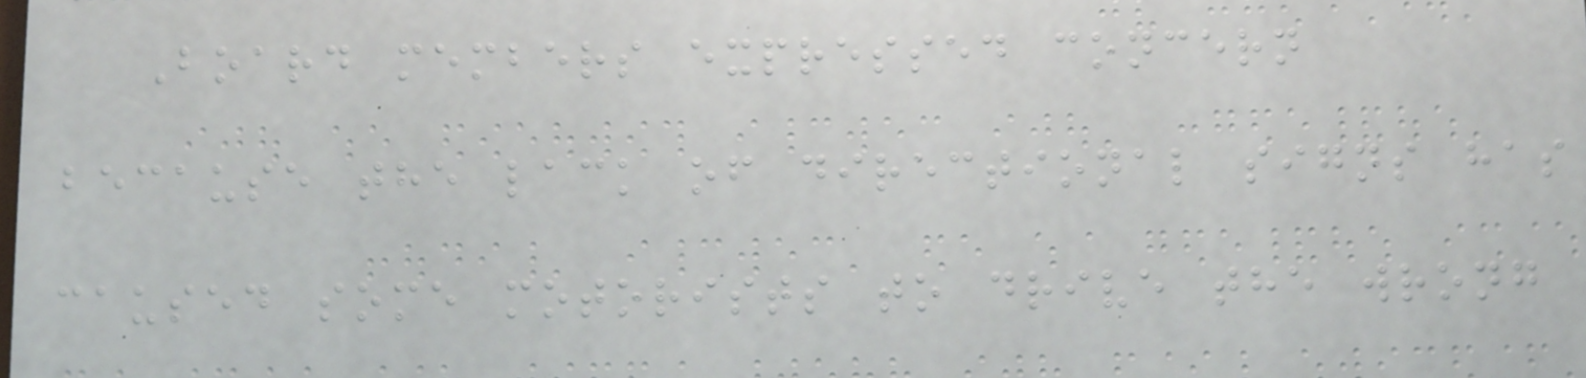Board members expressed concern
because the lack of directional signs has
caused some motorists to drive the wrong
